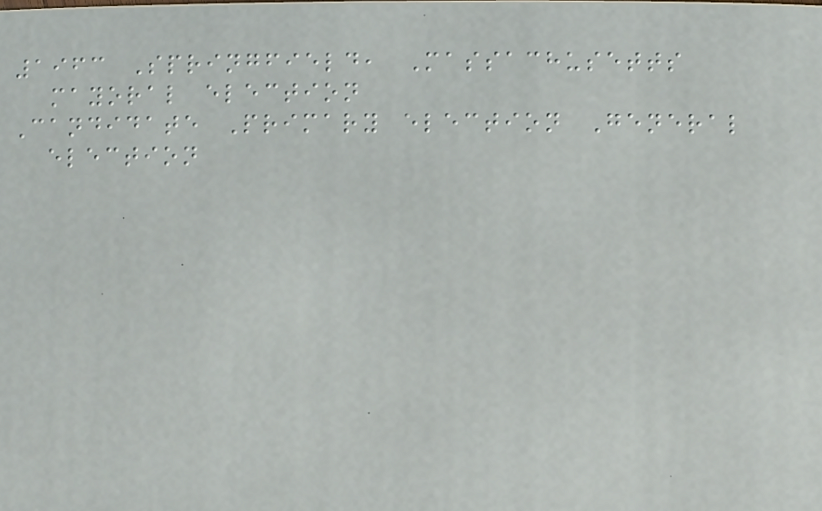1963 Springfield, Massachusetts
mayoral election
Candidate Primary election General
election
